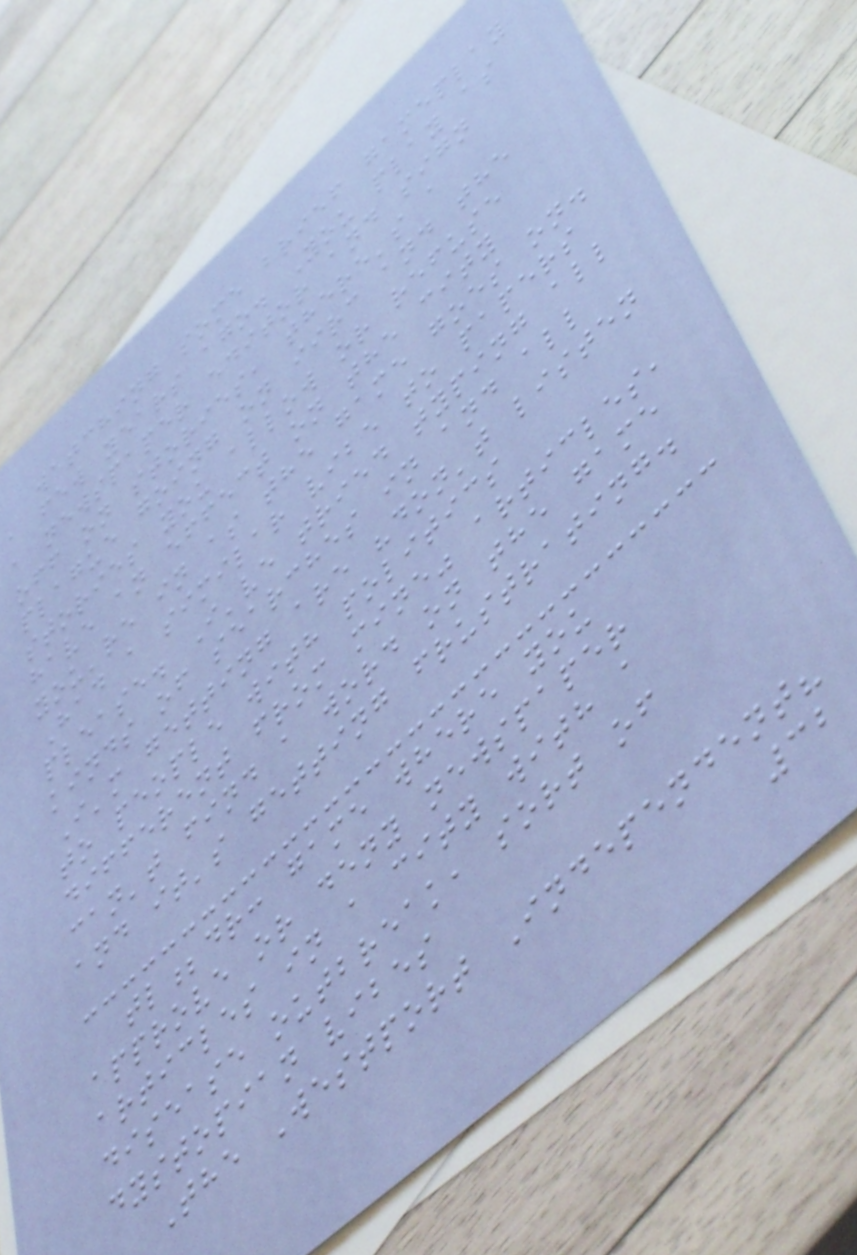watching some brief gameplay
a few years ago. You play as
a newspaper editor and sign
off on stories, there's a
plague going on iirc and the
stories you allow or refuse
have an effect on the city
you're in as the game goes on.
Had a similar vibe to papers
please. I've tried typing all
kinds of searches in and all
I'm getting are "don't listen
to people with politics
different from mine" articles,
can't find a word on the game
and it's getting frustrating.
tl;dr: game where you
approve or deny newspaper
articles in a city with a
disease outbreak, sort of
dystopian vibes
The Westport Independent?
32
